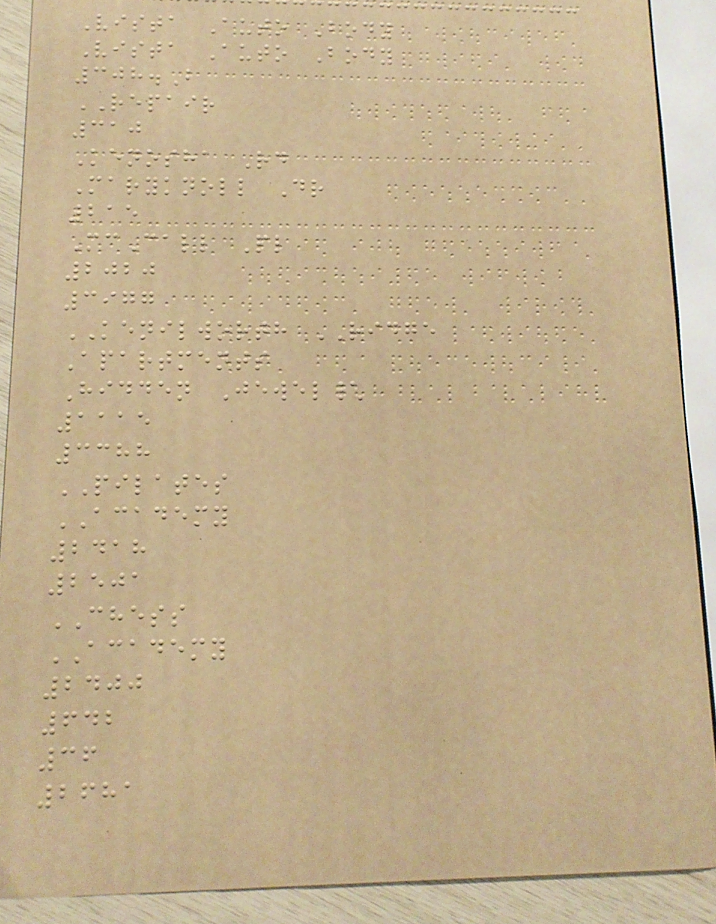Vista Auto Body
Vista Auto Body
308.B
REPAIR
310
Kenosha Rd
Maryknoll Dr
215
McCall Pl
2020
3977
KENILWORTH RIDGE
Apartments
Hidden Jewel\
1115
3388
PILATES
ACADEMY
2418
2501
CHESS
ACADEMY
2400
642
36
2681
